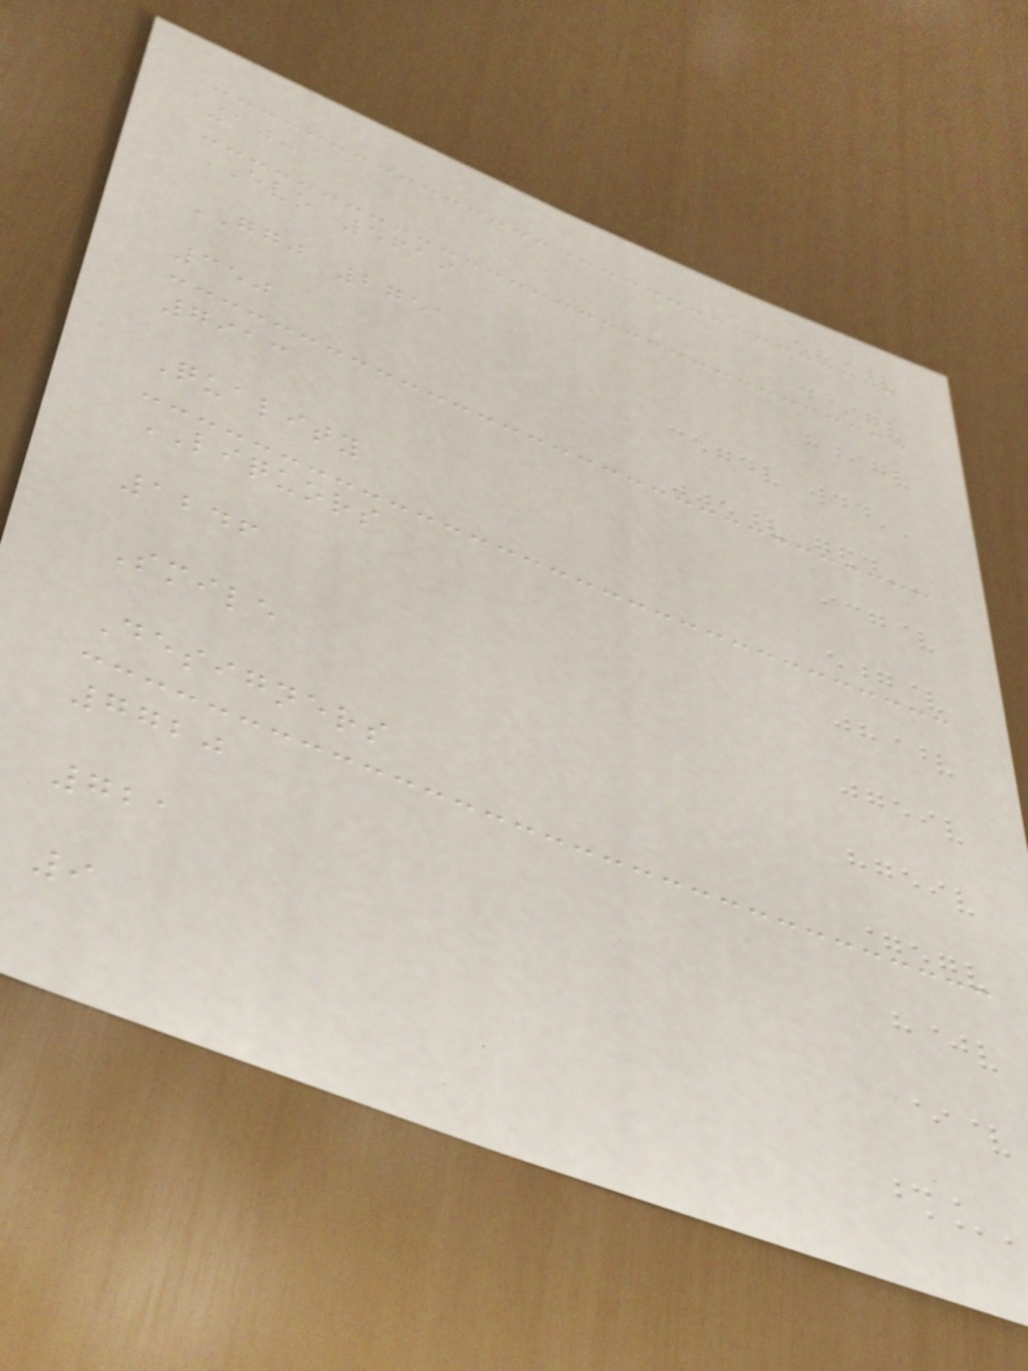100
EVO 5619
GGJ 2751
350
7913
Quality
LIQUORS
1246
Smile
Designers
7720
721
9
